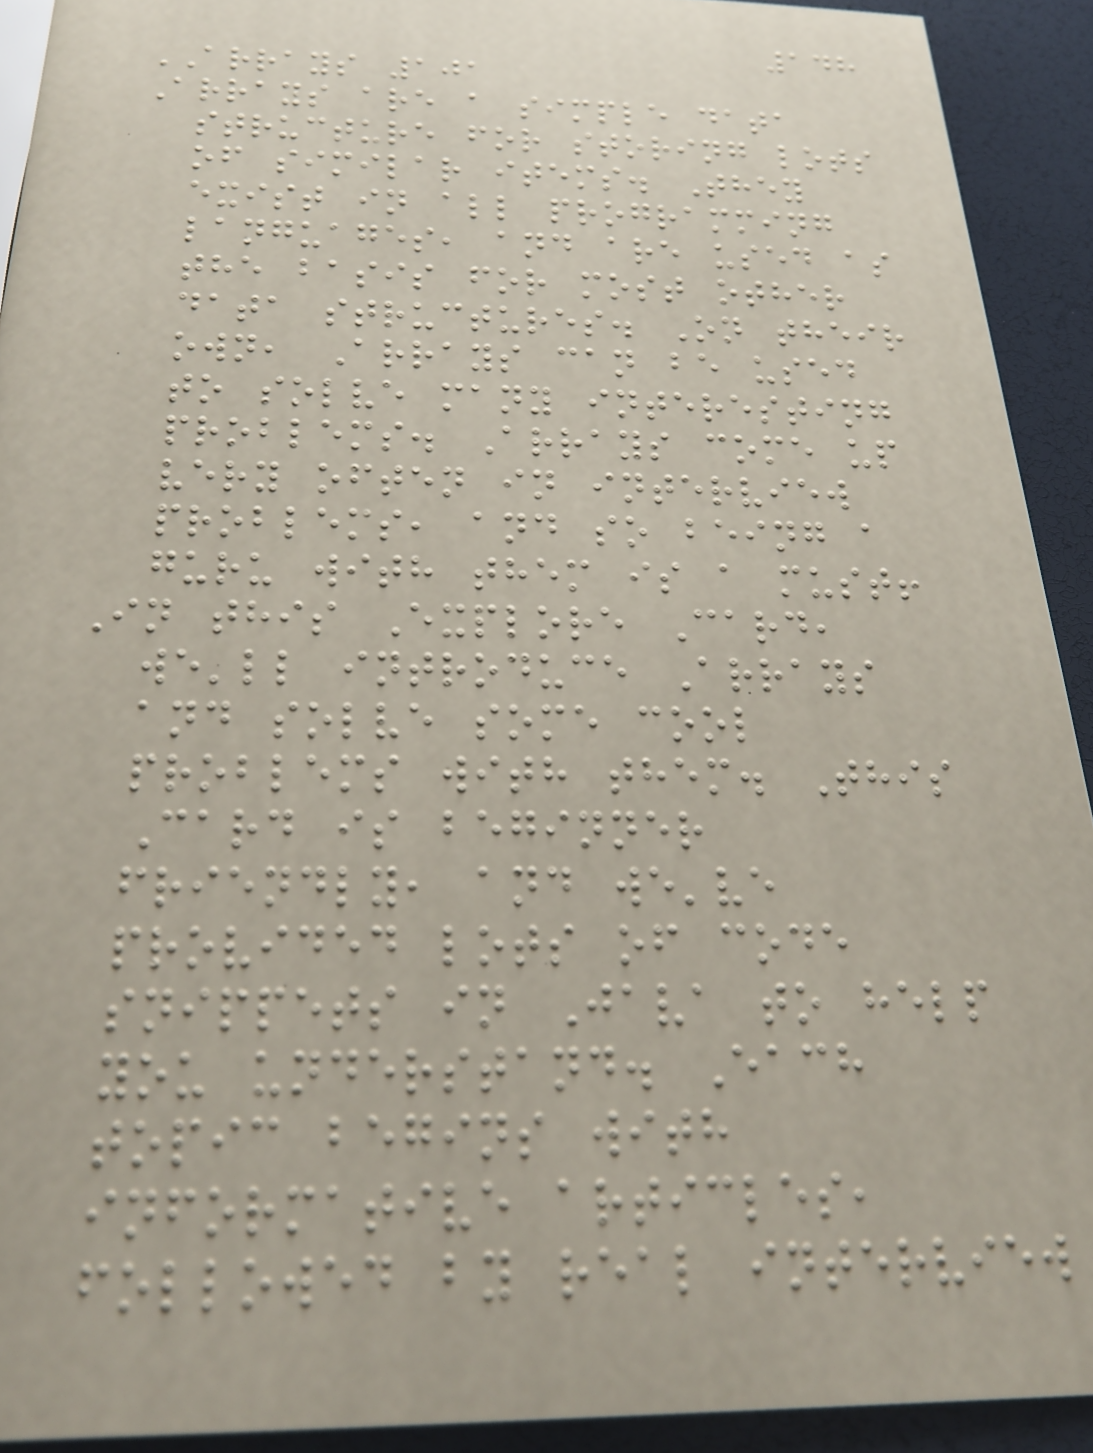148
ARRAYS 101
Arrays are a simple data
structure for storing lots
of similar items. They
exist in all programming
languages, and are used as
the basis for most other
data structures. On their
own, Arrays can be used
to solve many interesting
problems. Arrays come up
very often in interview
problems, and so being a
guru with them is a must!
In this Explore Card,
we'll introduce Arrays
and solve some cool
problems with them. This
Card is beginner
friendly, and we've
provided lots of code
snippets in Java to help
you understand. Each
topic begins with
informative articles,
followed by real interview
